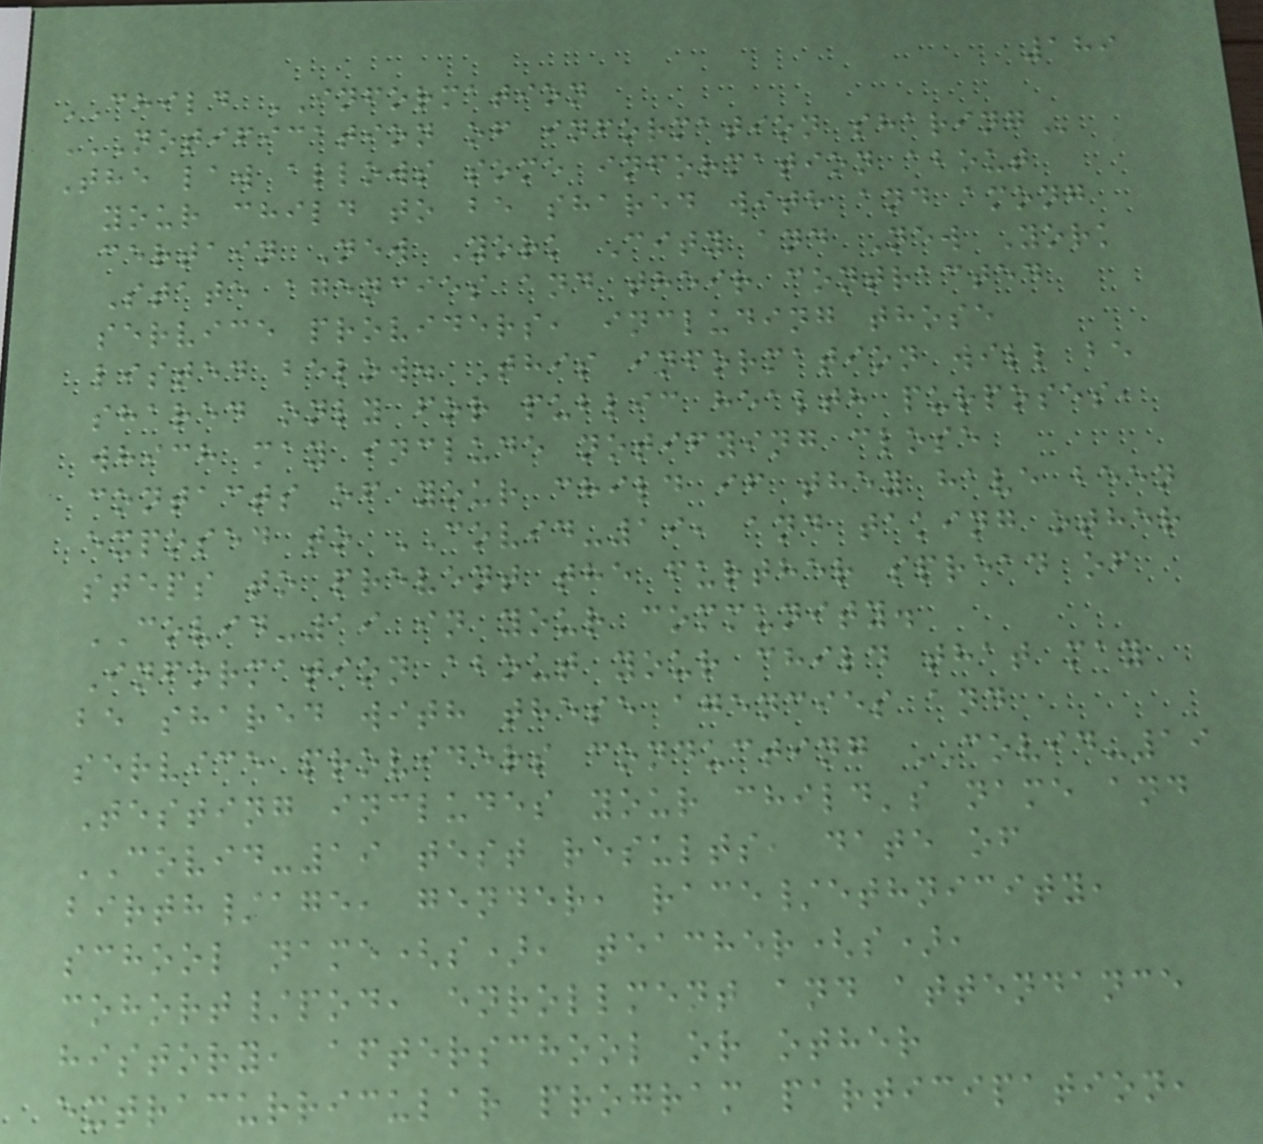189
CHILD INFORMATION
NOTIFICATION OF INFORMATION SHARING
The law allows some information about
your child to be shared with and among
certain New York City and New York
State agencies and their contracted
service providers, including those
listed below. This information will be
shared only for public health purposes,
which may include notifying close
contacts of your child if they have been
exposed to COVID-19, and taking other
steps to prevent the further spread of
COVID-19 in your community.
Information about your child that may
be shared with these agencies and
service providers conducting COVID-19
Testing includes your child's name and
COVID-19 test results, date of
birth/age, gender, race/ethnicity,
school name(s), teacher(s),
cohort/pod, enrollment and attendance
history, afterschool or other
extracurricular program participation,
